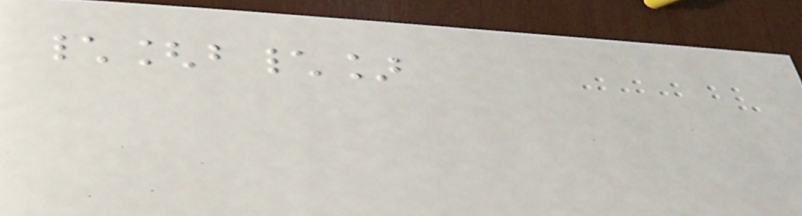\[b\]
